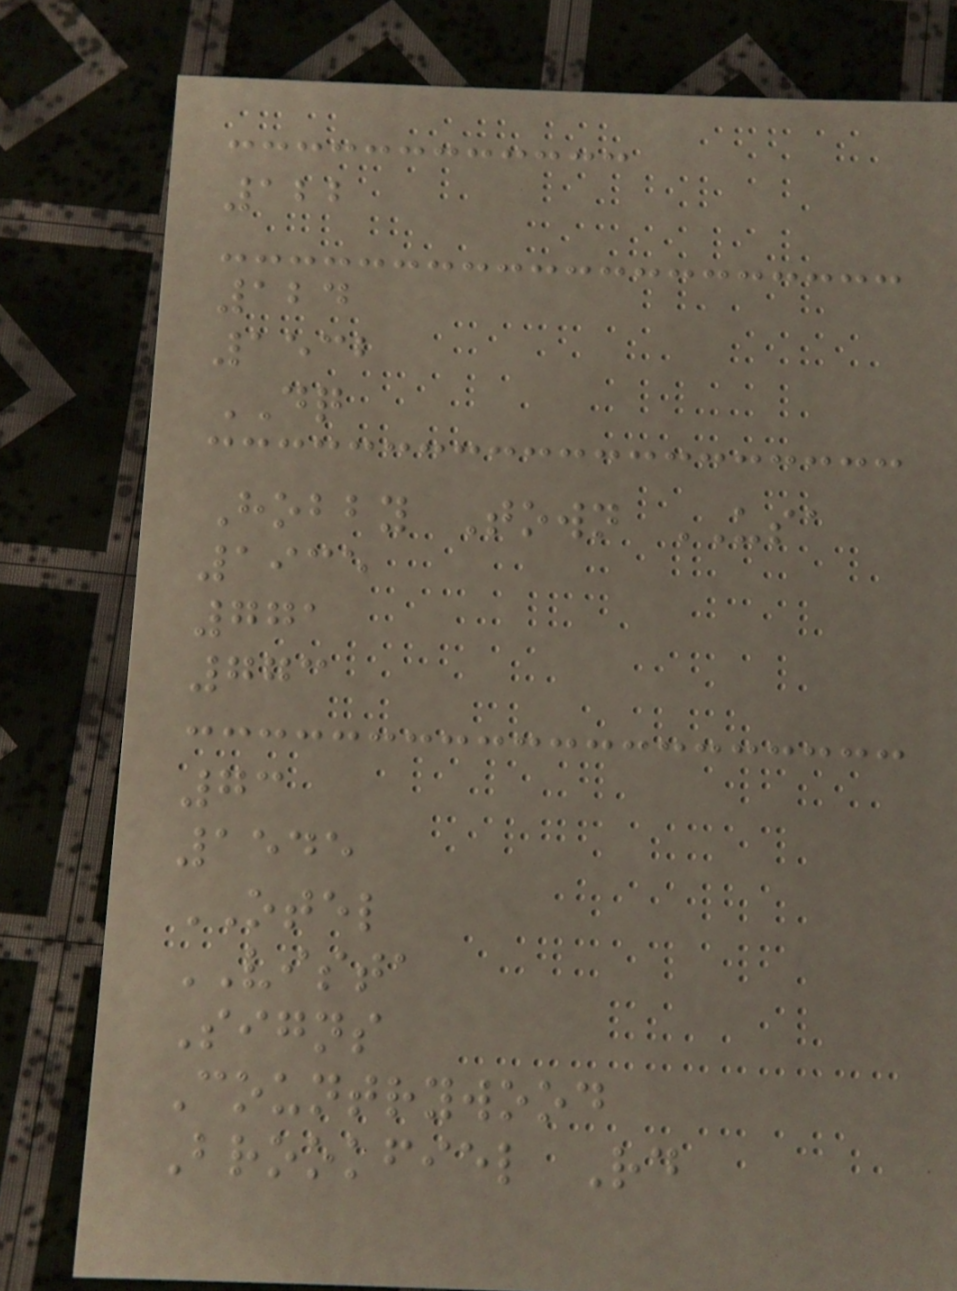122
124
1532
DQ
Hobby Town USA
1935
771
773
73
1545
OTEL
VISTA
Signs
Countrywood
Brookfiel Rd
